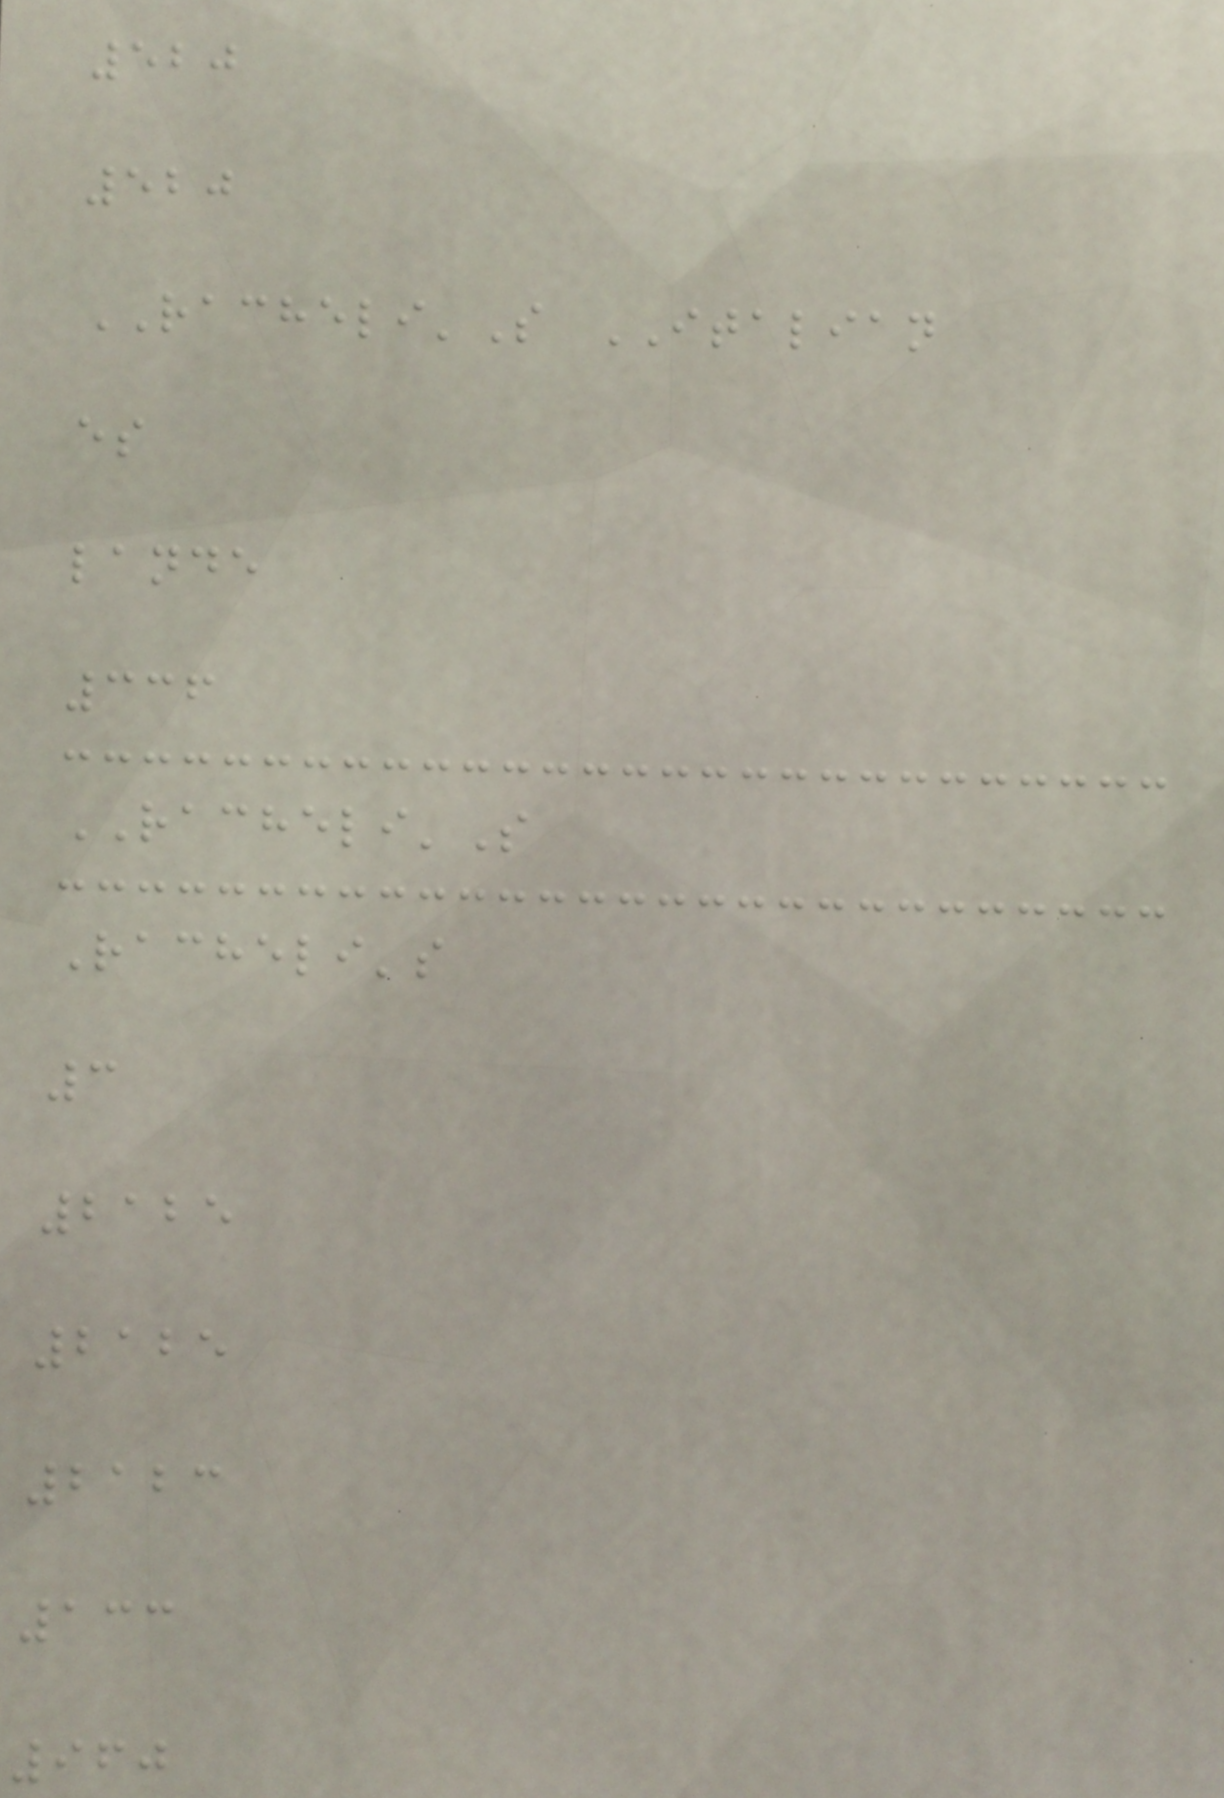520
520
RACHELI'S ITALIAN
es
lande
336
RACHELI'S
Racheli's
3
2125
2125
2123
133
960
